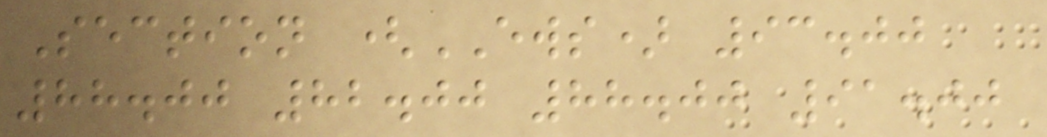Section (EWS) 93.00
88.00 82.00 88.00 91.00
